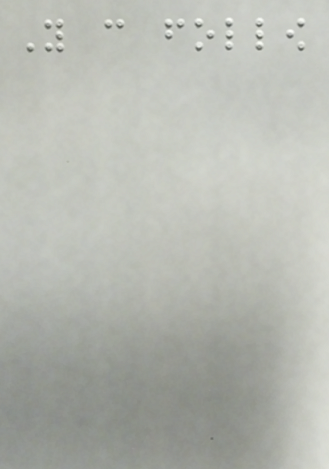You can follow
